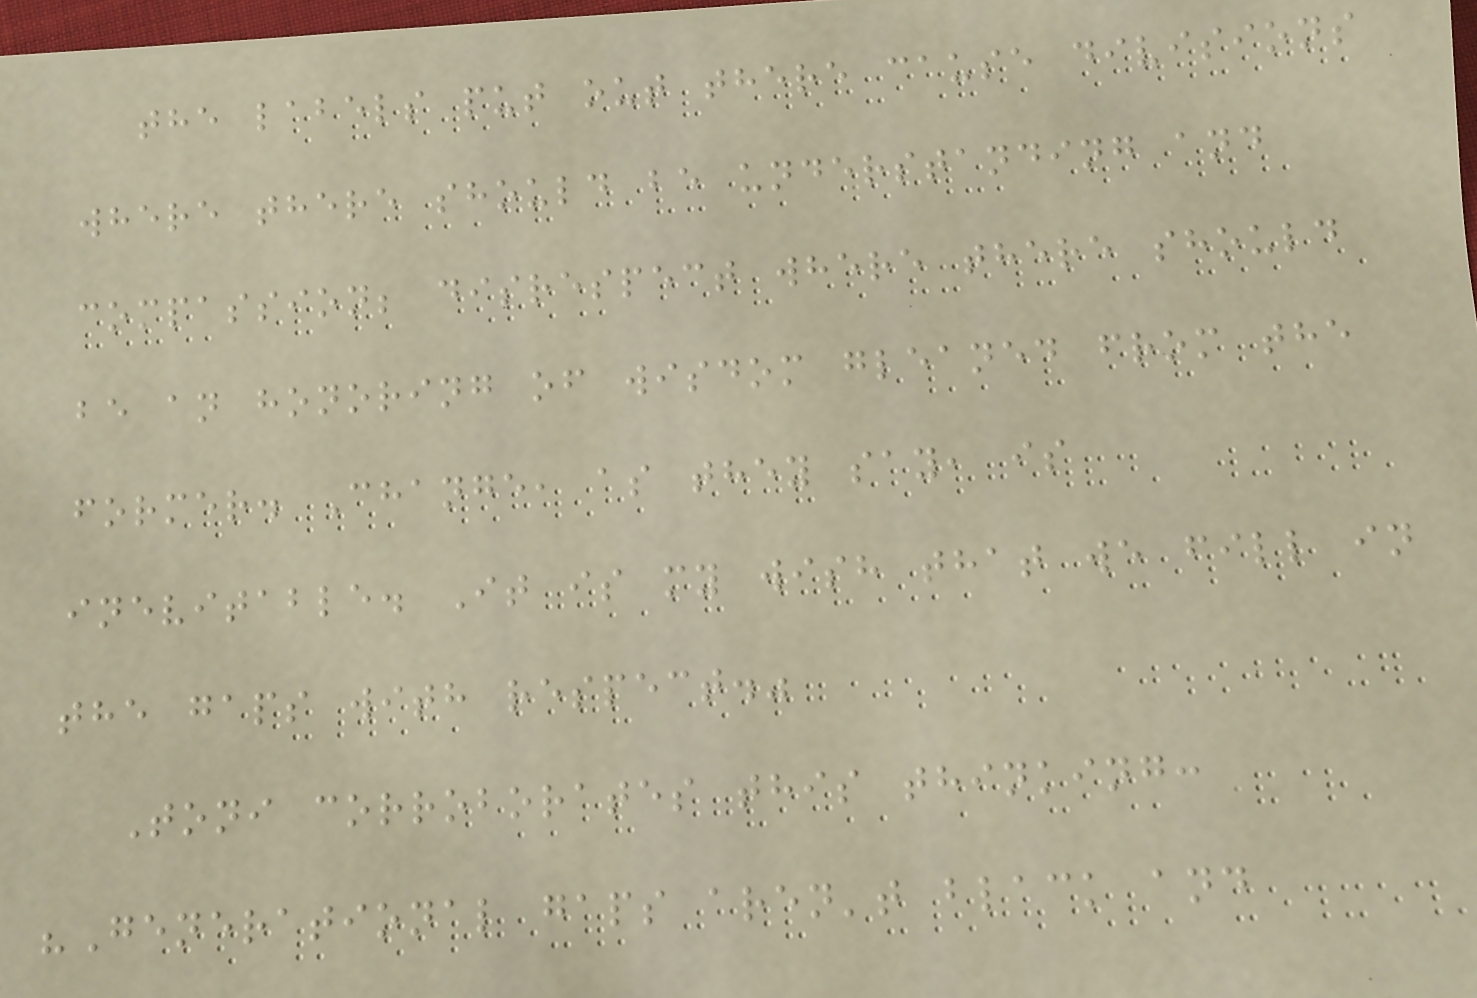the labels put out there cause divisions
where there should be understanding and
compassion; disrespect where there should
be an honoring of wisdom gleaned from the
former. Change, as they say, is
inevitable. It is my wish that we fill in
the gaps with respect."
Toni corroborates this thinking:
"Generational gaps aren't black and
